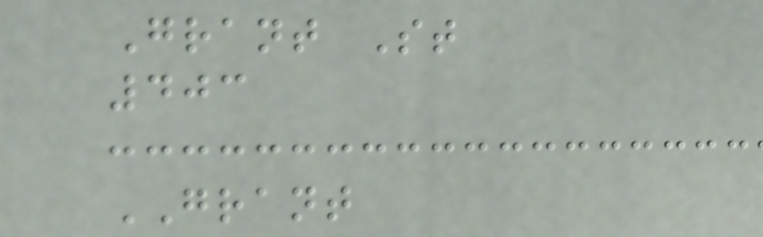Grant St
403
GRANT
